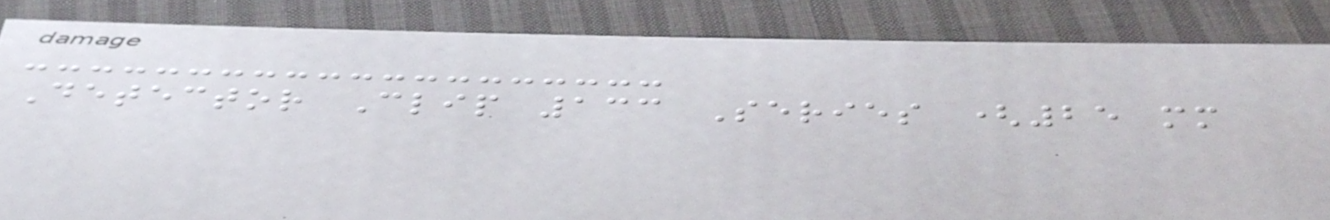Detector Clip 133 Series (25 mm
